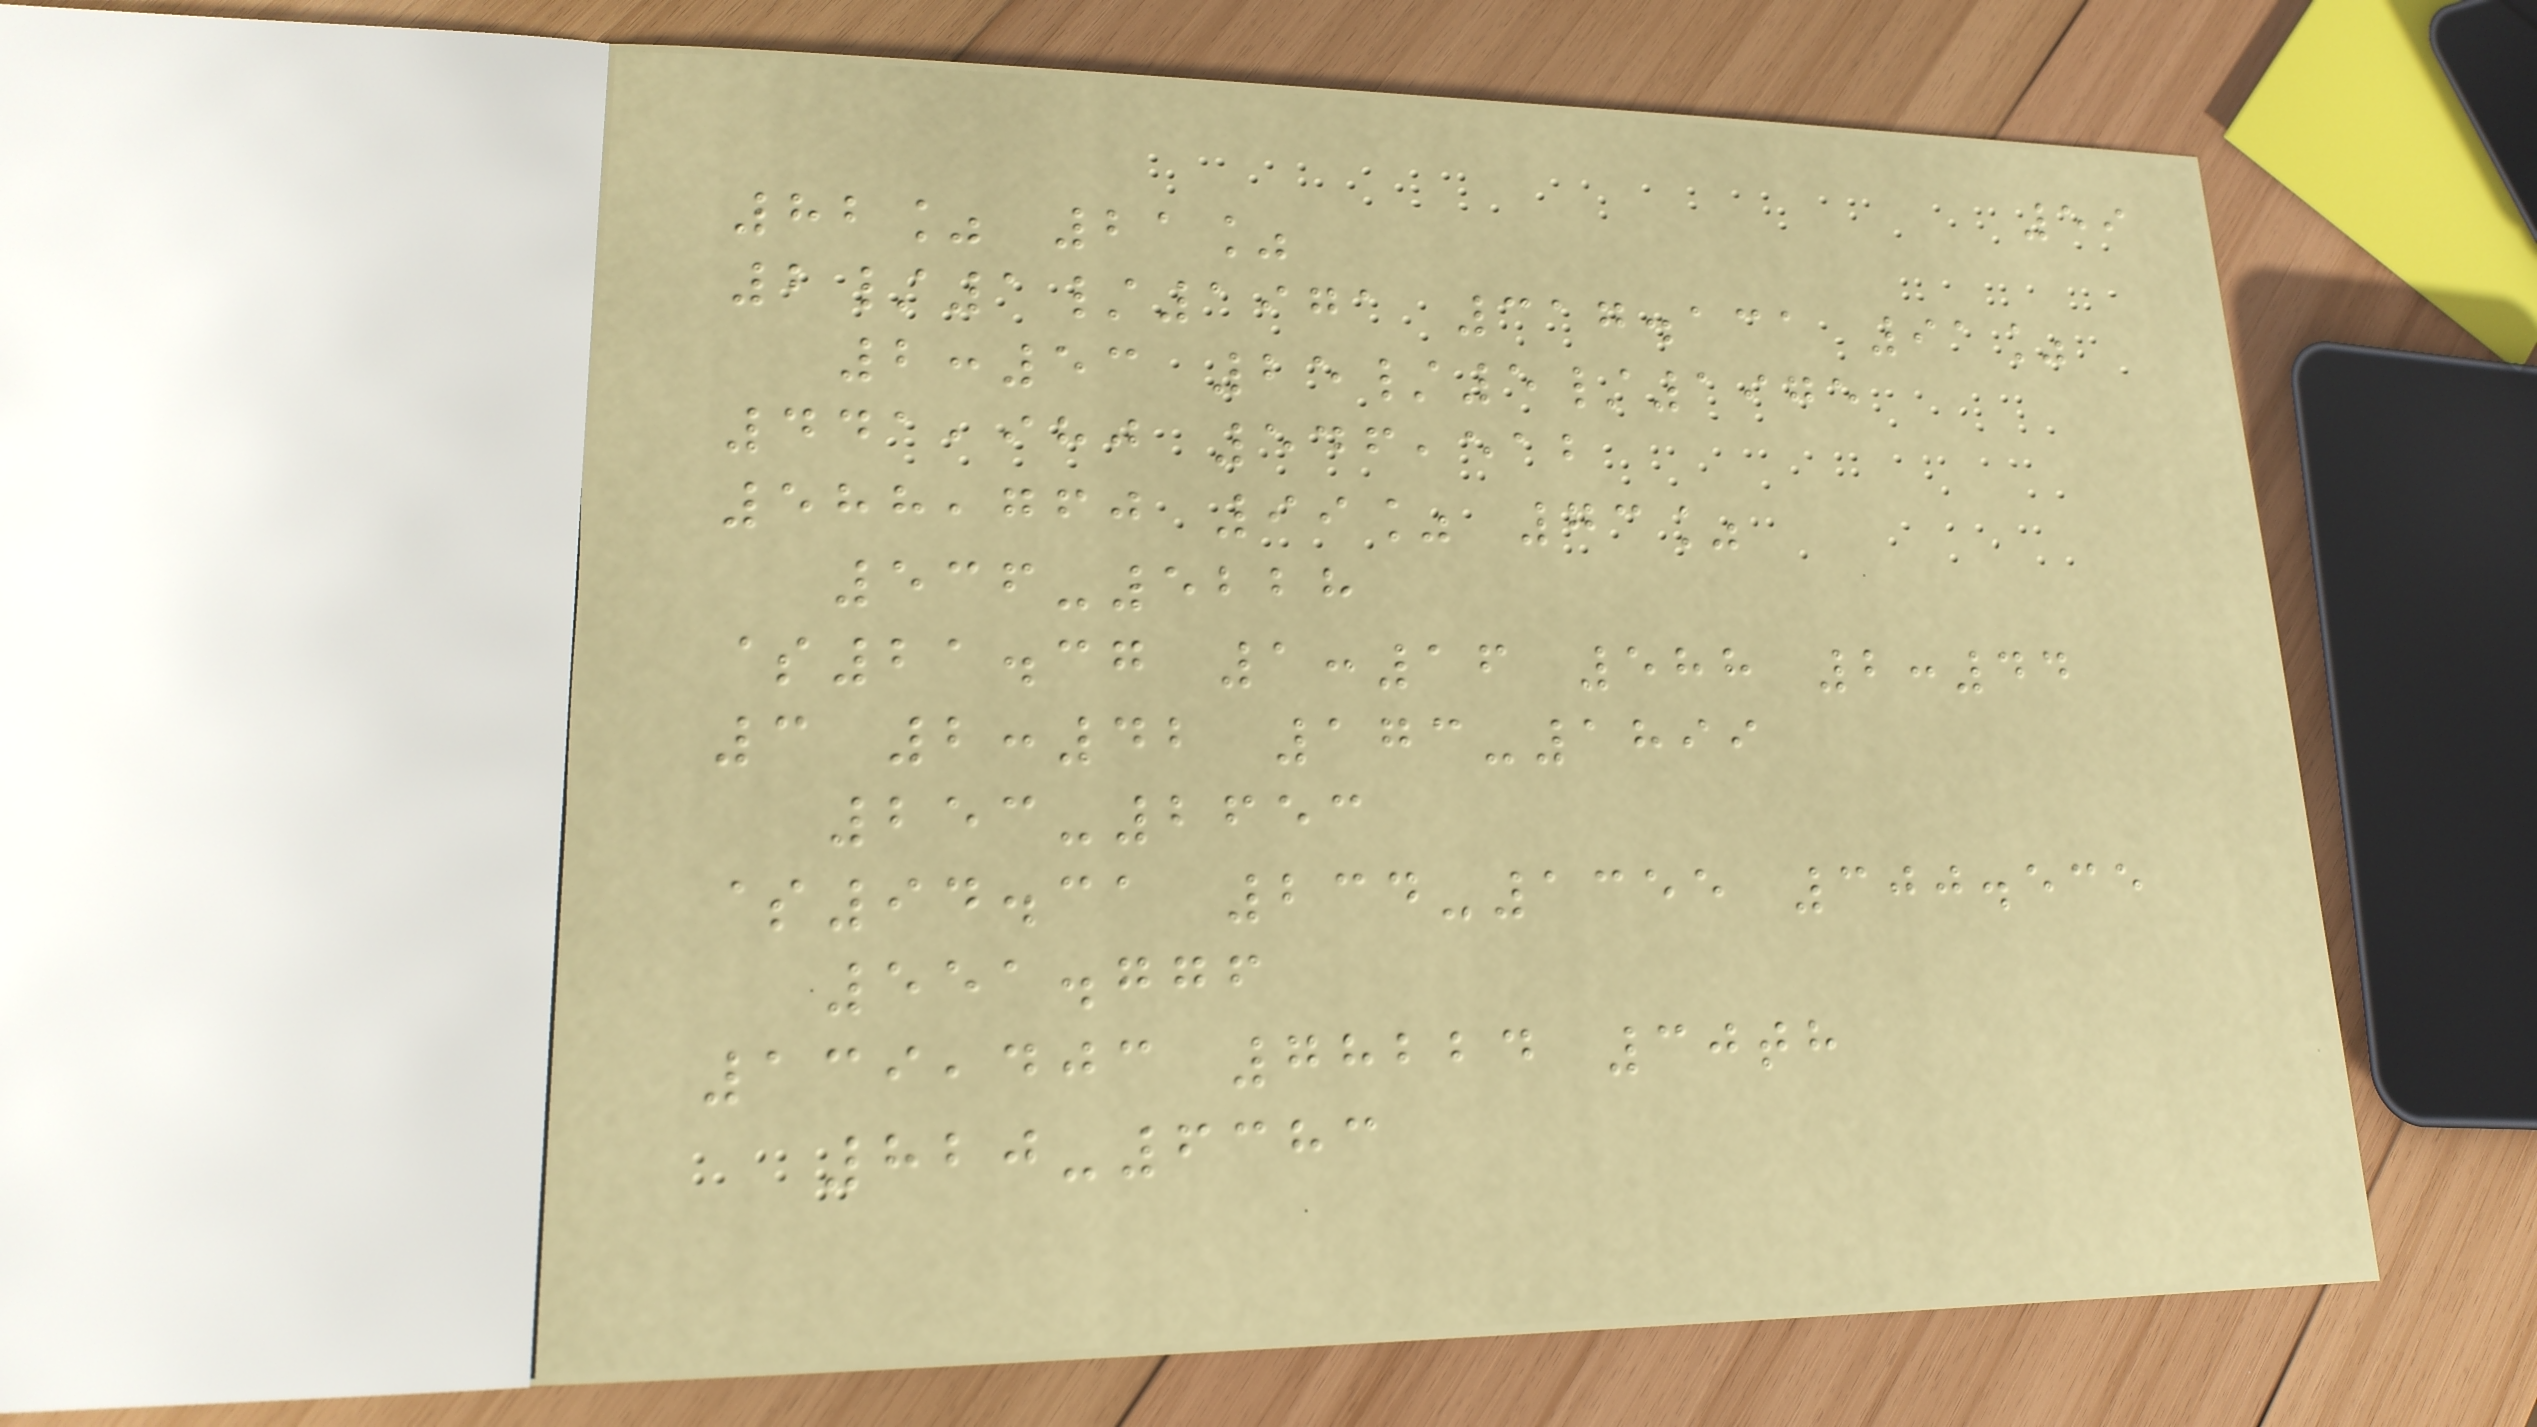59
82% 21%
2/1/1971 317.131 91%
2:53 25/5/1975
441,980 546,512
588,760 99% 73%
536-5228
$21.37 1:16 588 2:44
3 2:42 173-1899
253-2653
$94.31 234-1355 300.535
551.776
139,403 78224 30th
820-6383
